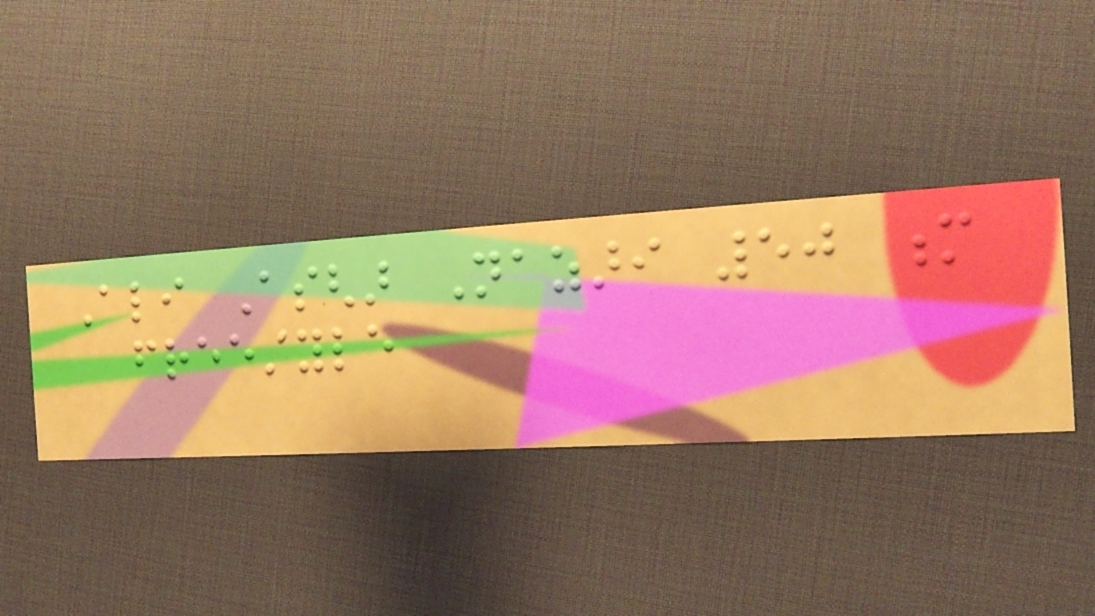Ali Asghar Nazari 50 m
freestyle
